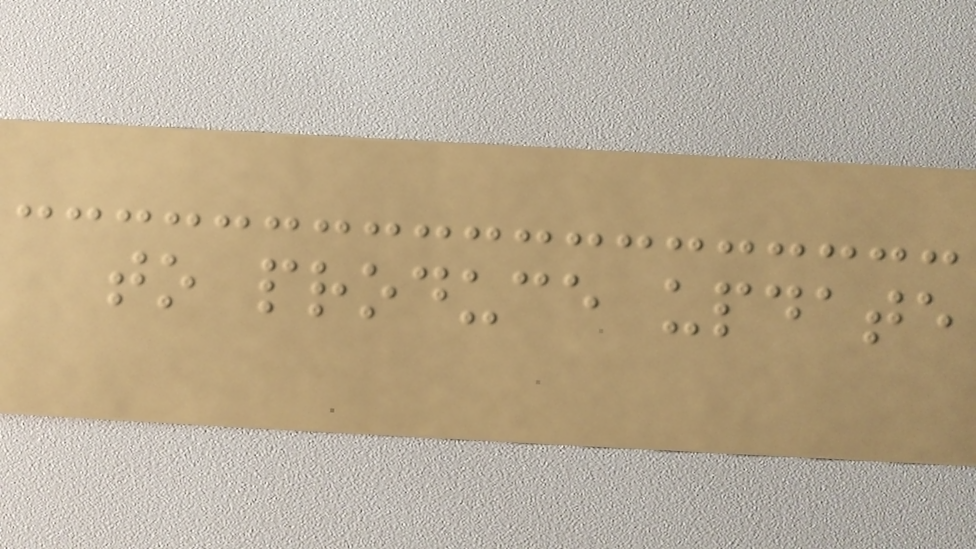to produce update
